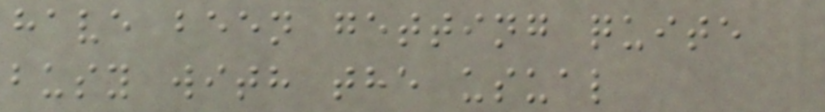have been getting quite
busy with the usual
